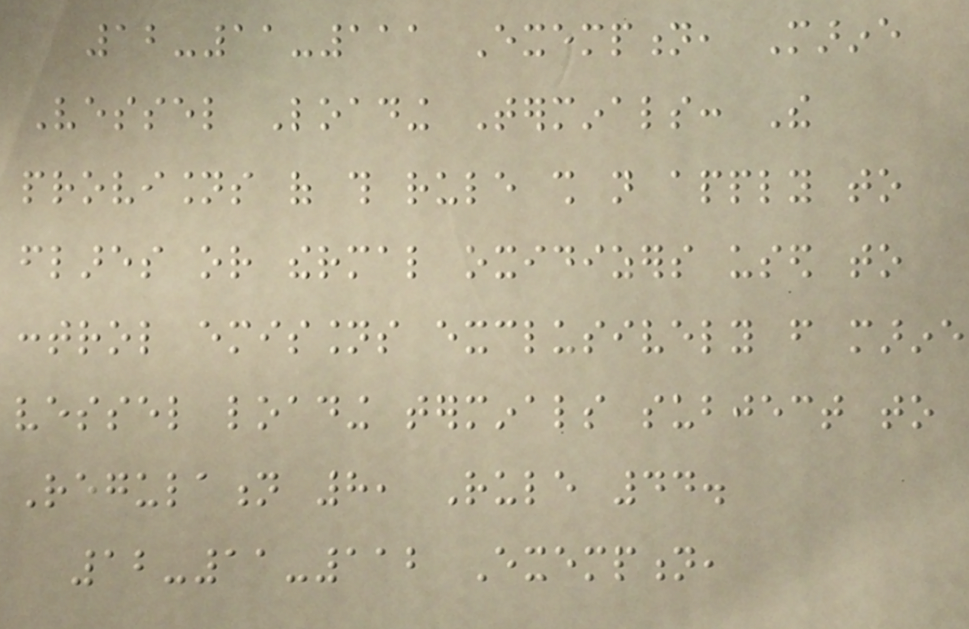12-11-111 Exemption, Marine
Vessel Loading Terminals: The
provisions of this rule shall not apply to
flares or thermal oxidizers used to
control emissions exclusively from marine
vessel loading terminals subject to
Regulation 8, Rule 44.
12-11-112 Exemption,
